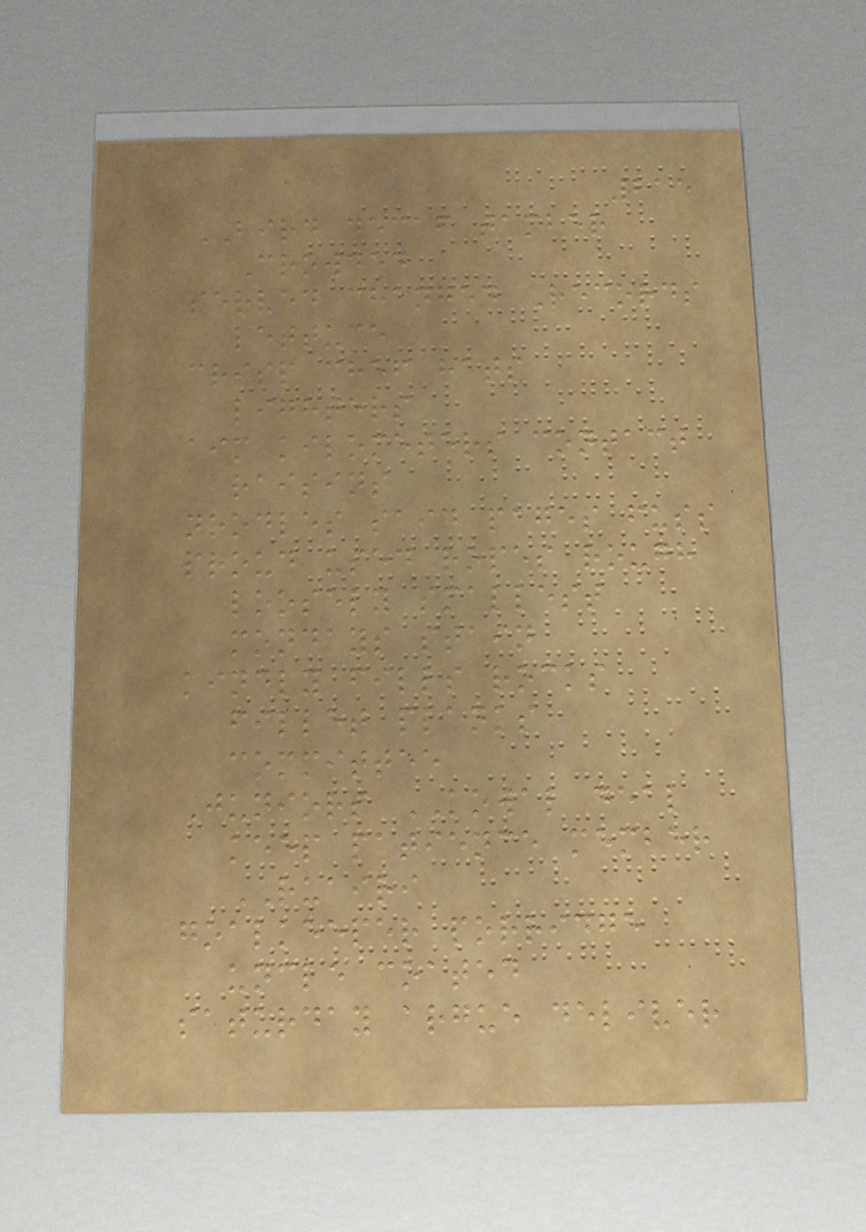215
BIRD decaf tamber
Crowded
served changed Records
lettuce
crisp chef hats
lighters
aim kilometers contact
raisins
noodles said pages fuss
proud used ropes rough
loosely smallest
mondays stain
kindly fills rocks
fillet planks
committee
Juniors KOWAL deal
keep patience member
RUAIRI
goalkeeper porridge
uncle coated
saturday argue deliver
